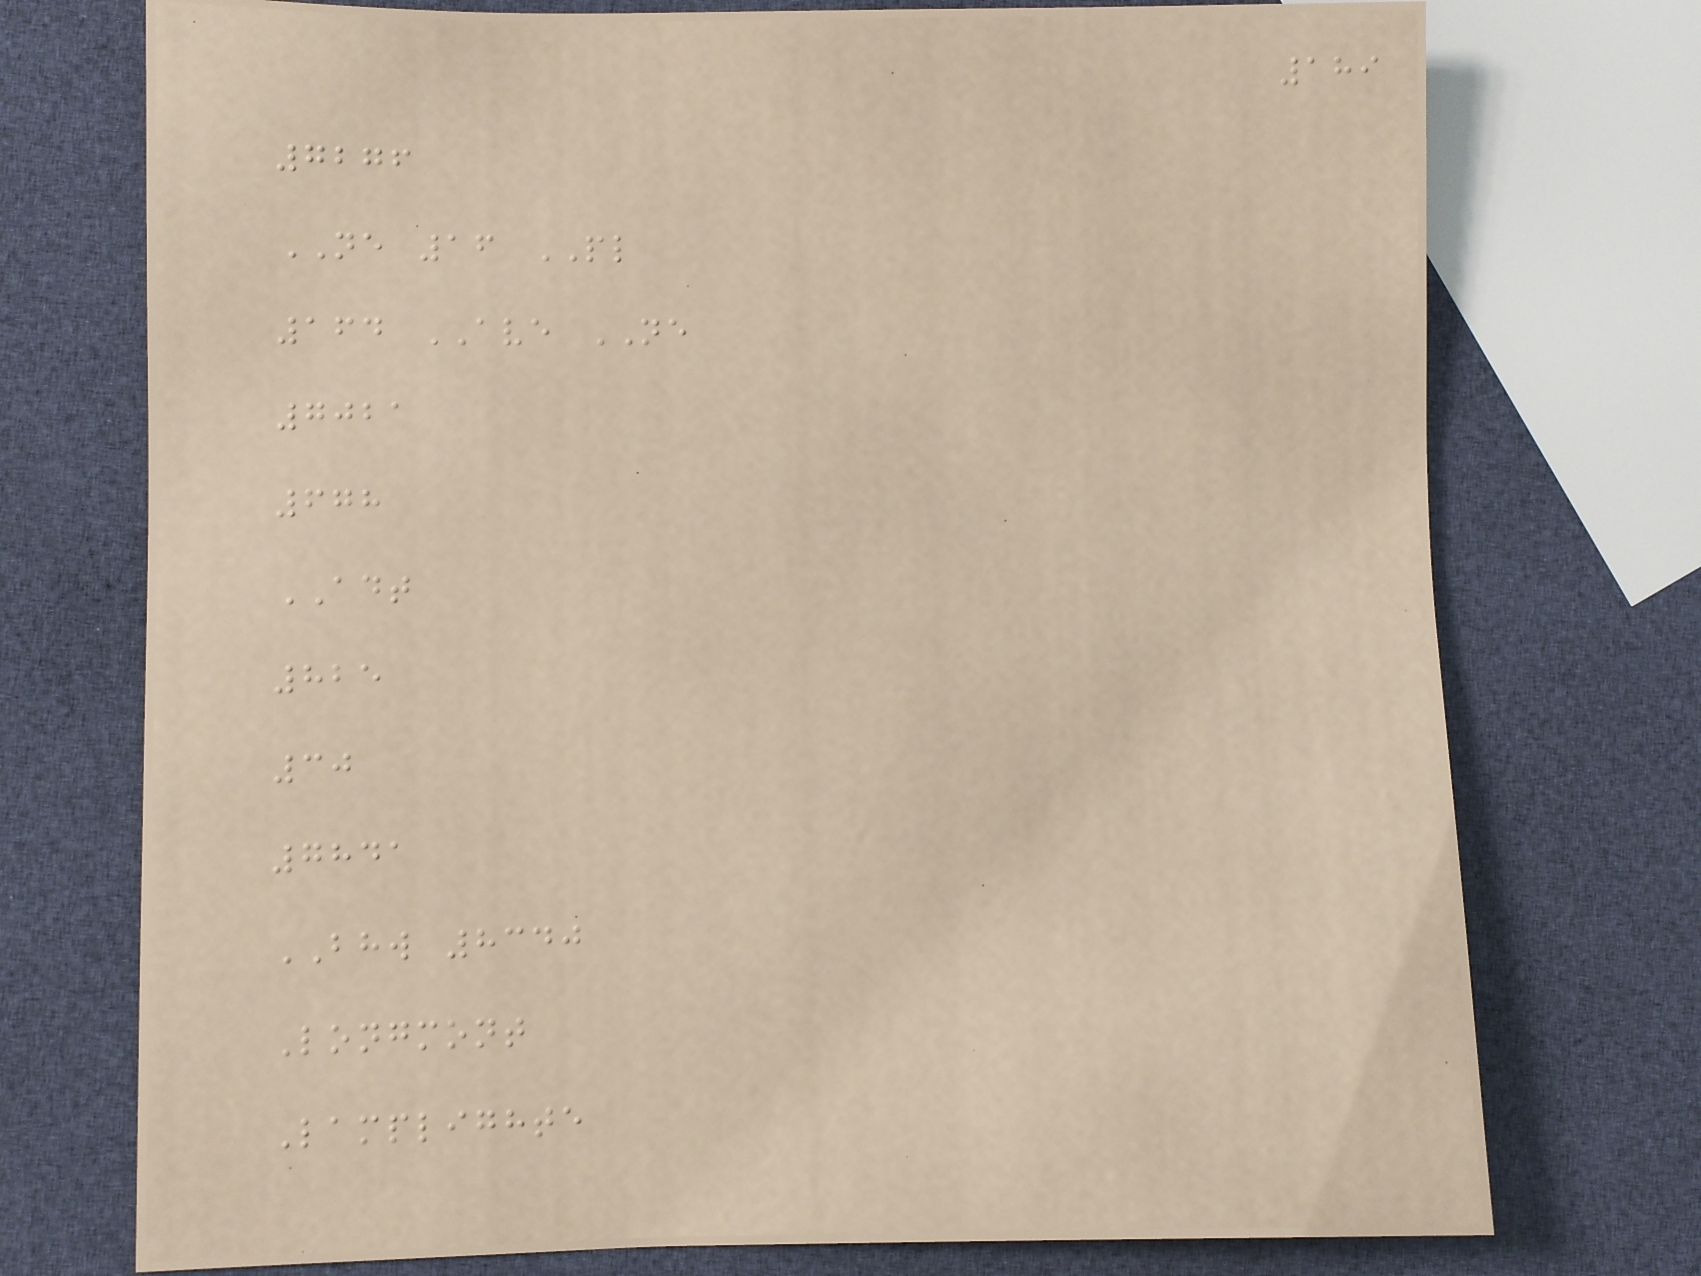189
7276
NE 16 PL
164 AVE NE
7021
678
ADT
825
30
7841
BHW 8340
Longmont
Lamplighte
